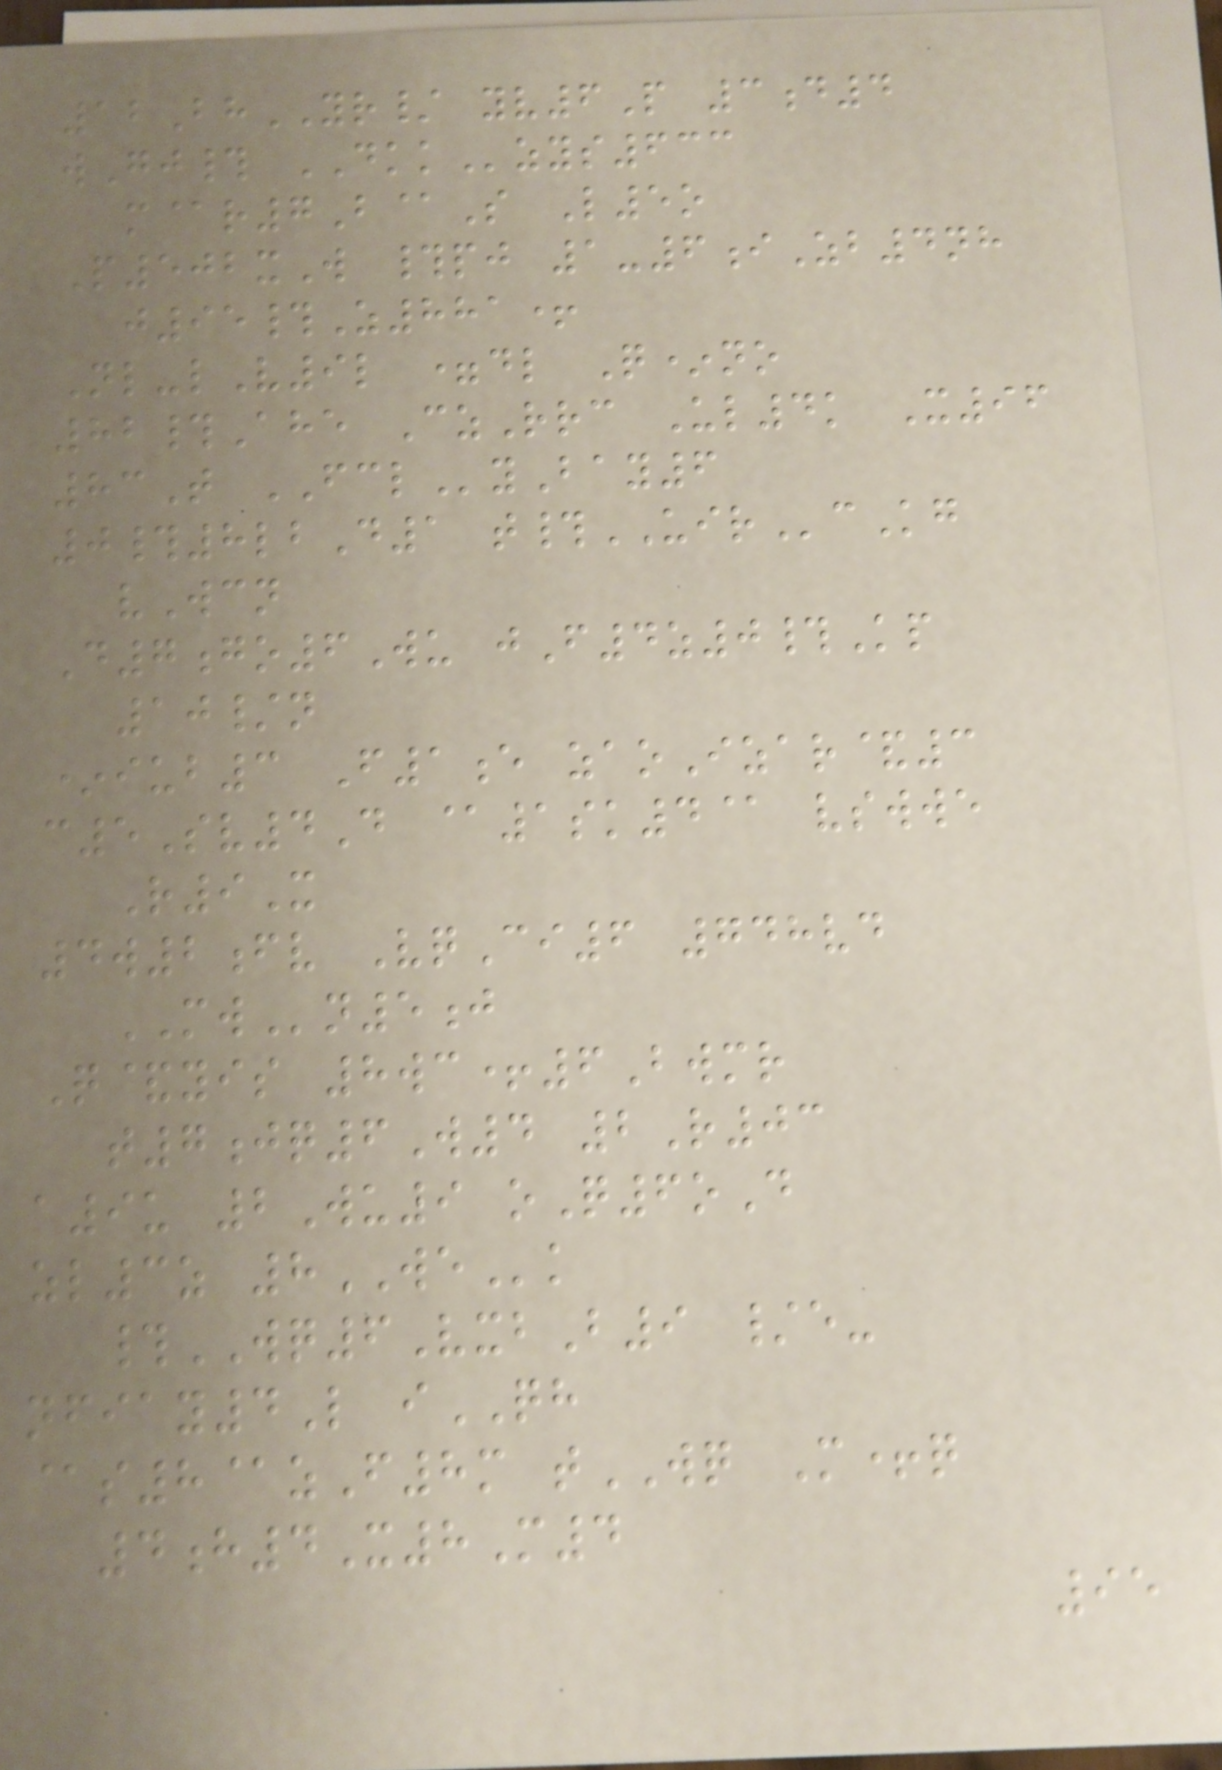12BhYR/ yv6P 3d4
wGj# DKKzys633
m@r7B@S L5o
P502xW #pj 1-6iZb4nh
j95#Z881+
Nl-lV9l =dl Q*no
82#Ahe CzRrc Ul4k X96
83T FCLyBay6
0#8lbD1 t#UIRcKg
vWcn
D7go6Wu jF4z0#Kp
10/n
*iub3 F1e zaoIzar&3
c5Sv4D @1sk4@ vswwe
R9X
4w2fv VqCi6 748vd
MWn5j
Q&yis 8wc+6Bwmr
t7jq6W4 2R03
a9u 2Wu9 oQ6oD
zl3z 8WEk
#WQ6VxbB9 /e-
nfiay4L iQH
@s8@zF8m tWQ M+q
4h4X8M4
95
